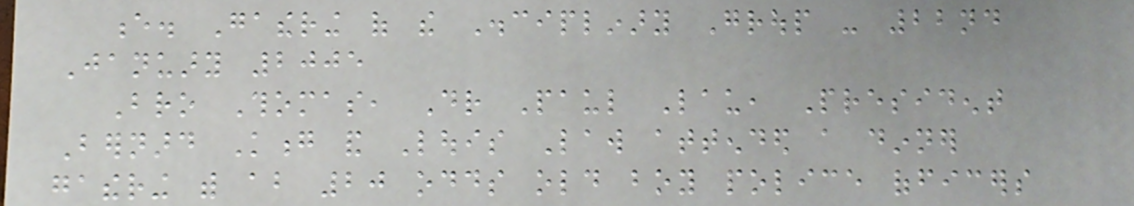e. Gathering of the Disciplinary Group - 22nd
January 2005
Bro Thomas, Dr Paul Lau, President
Bernard Kong and Louis Law attended a dinner
gathering with about 20 odds old boy police officers
